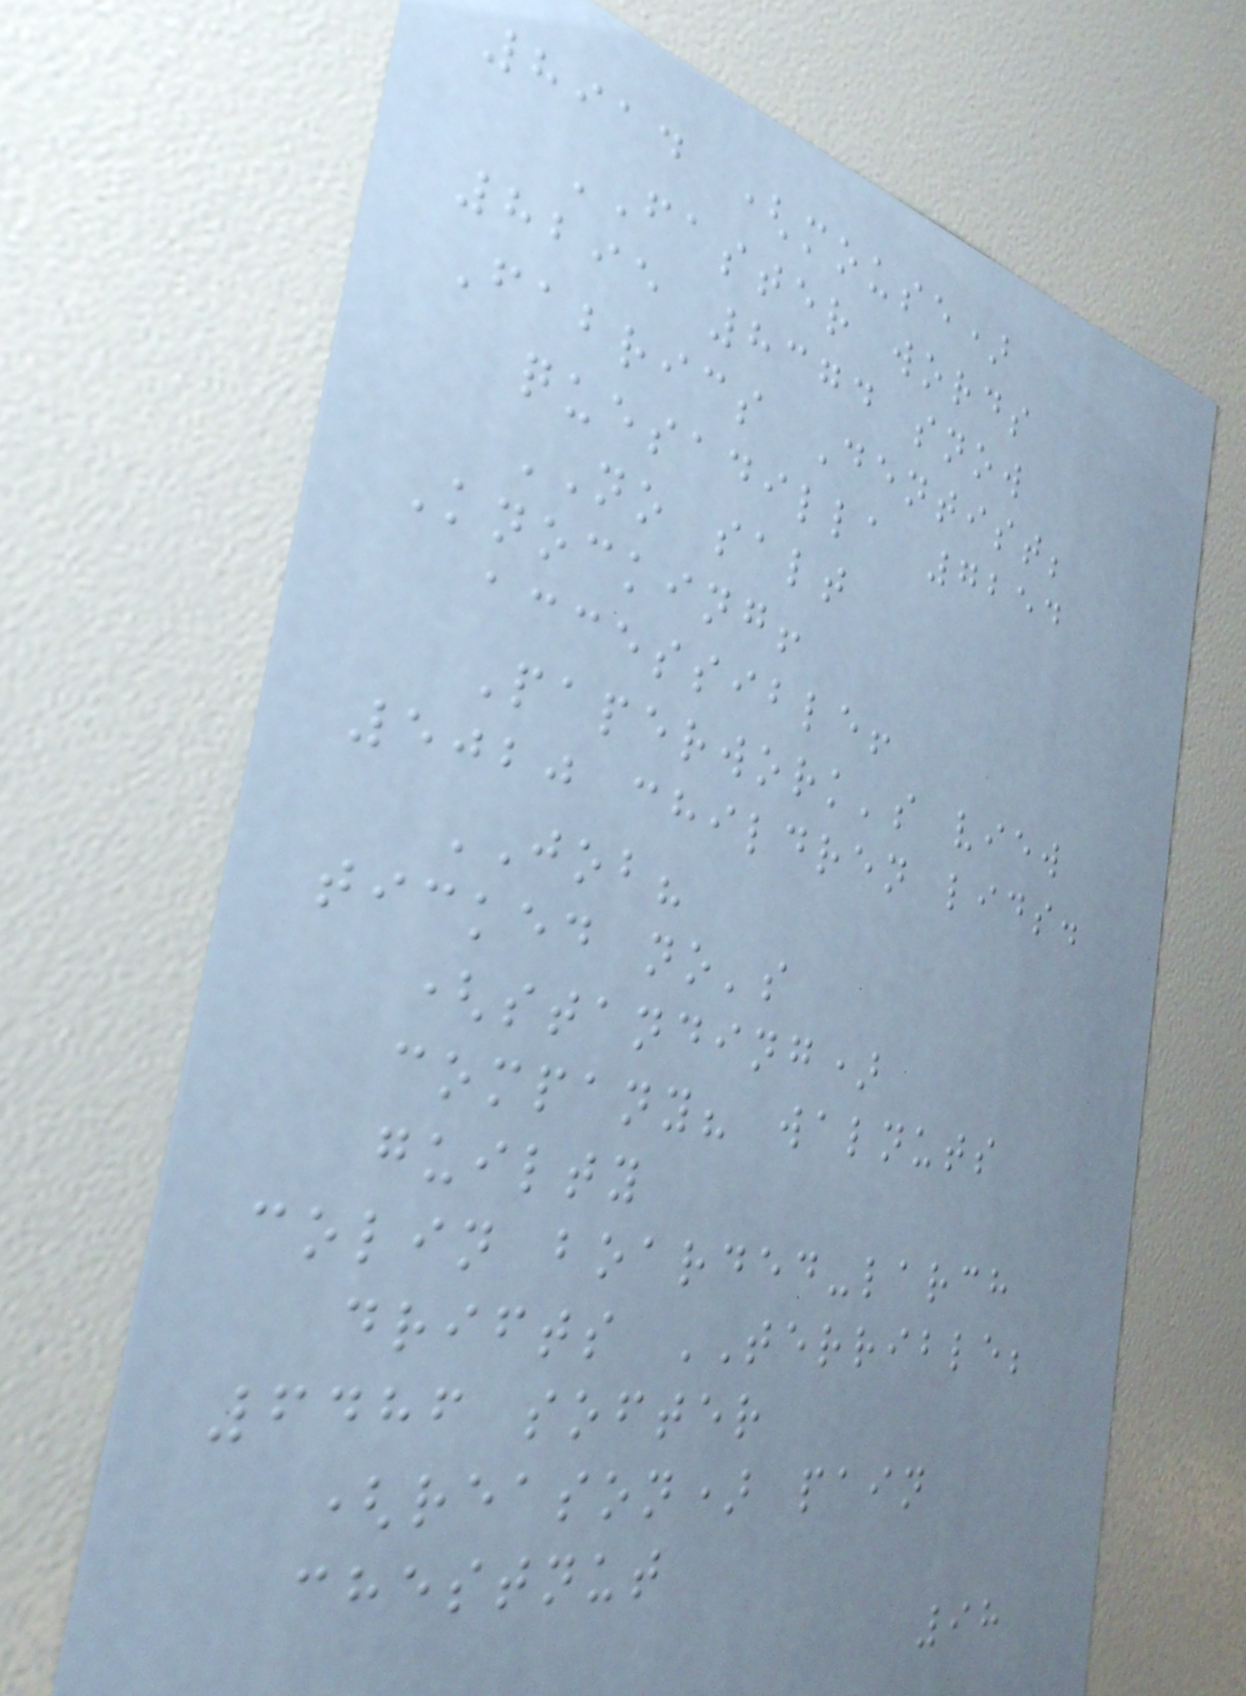8914 (mouse)
FASTER words
8295 8374 snow
Fabrics Dentist;
quesadilla 7254
NO salt
Knocking!
accessible!
Paperwork's view
5020 children lids.
JOB?
ticked no's
(standing)
company? walnuts
guilty
colin boarded-larch
drifts TERRIBLE;
6486 softer
(reason) pain
chestnut
98
